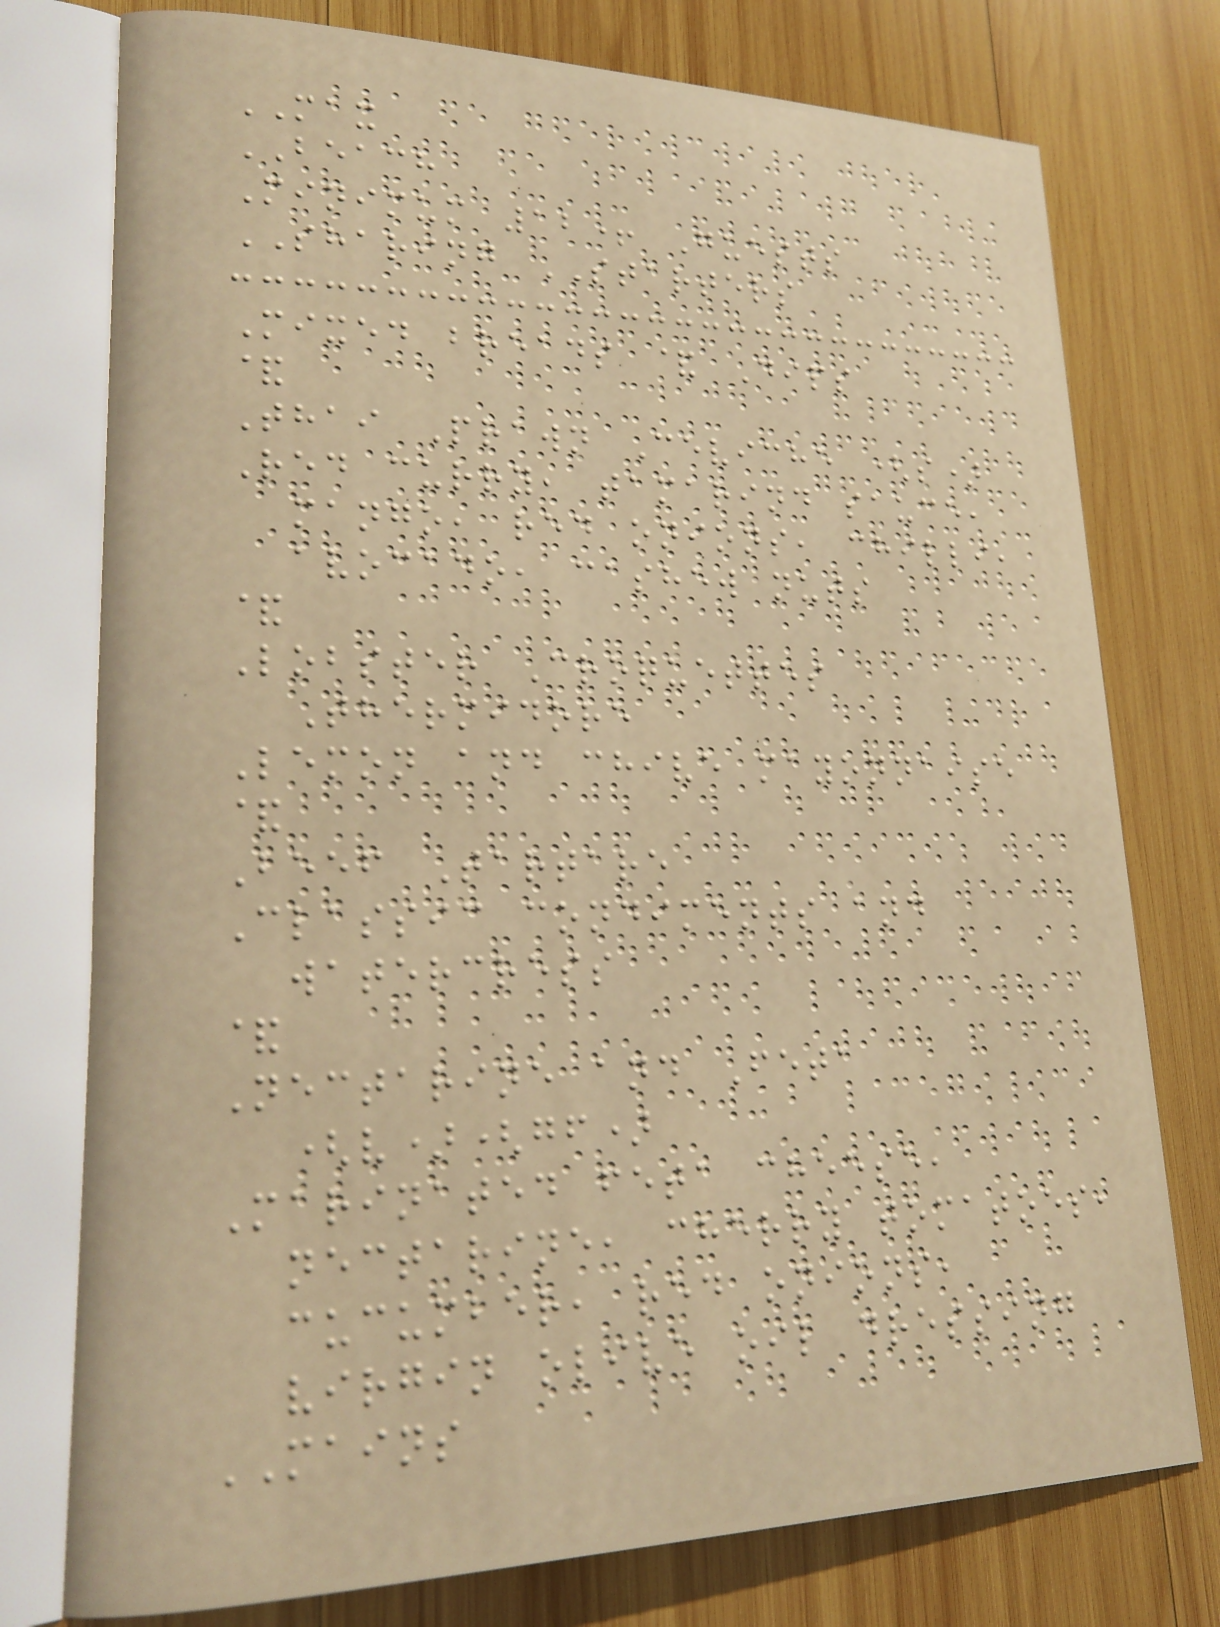MAX
BEACH
Minimum 12+ Guests
SHARING STARTERS
Mixed breads & Dips
&
Thai Prawn Ceviche (s)
Red curry, tamarind sauce,
mango, red onions, chilli,
avocado, cashew nuts
&
Lobster Croquettes
Thermidore
Lemon and chive mayonnaise
&
Beef Tartare
Classic condiments and
watercress
&
Nectarine and Feta
(v)(gf)
Marinated feta cheese,
nectarine, cherry tomatoes,
cucumber, red onions,
virgin olive oil dressing
MAINS
